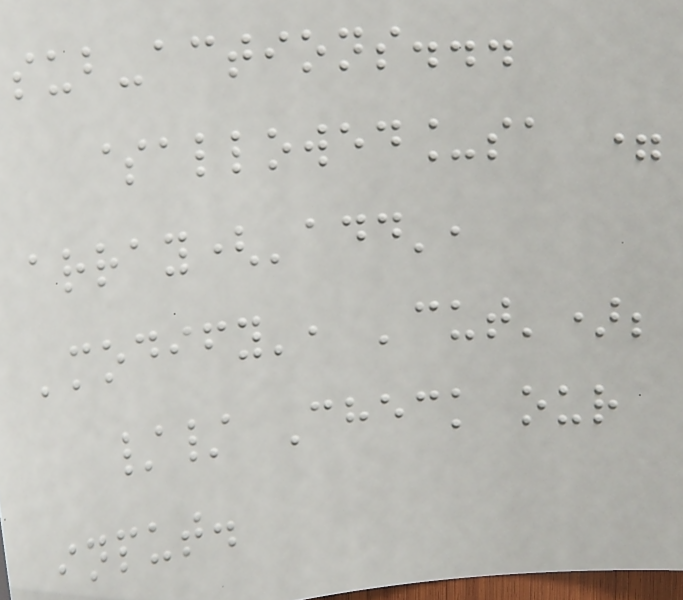sub-actions...
$allowed_sa =
array('add',
'modify', 'cut');
// Check our
input.
